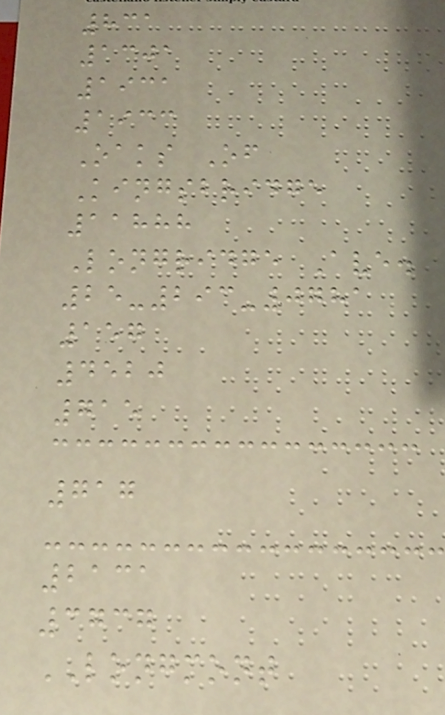831
1301
1931
1933
Oaks Of
Kingsbridge
11888
Longridge Ave.
25-293-0781
157
4520
715
717
2131
3737
LONGMONT
